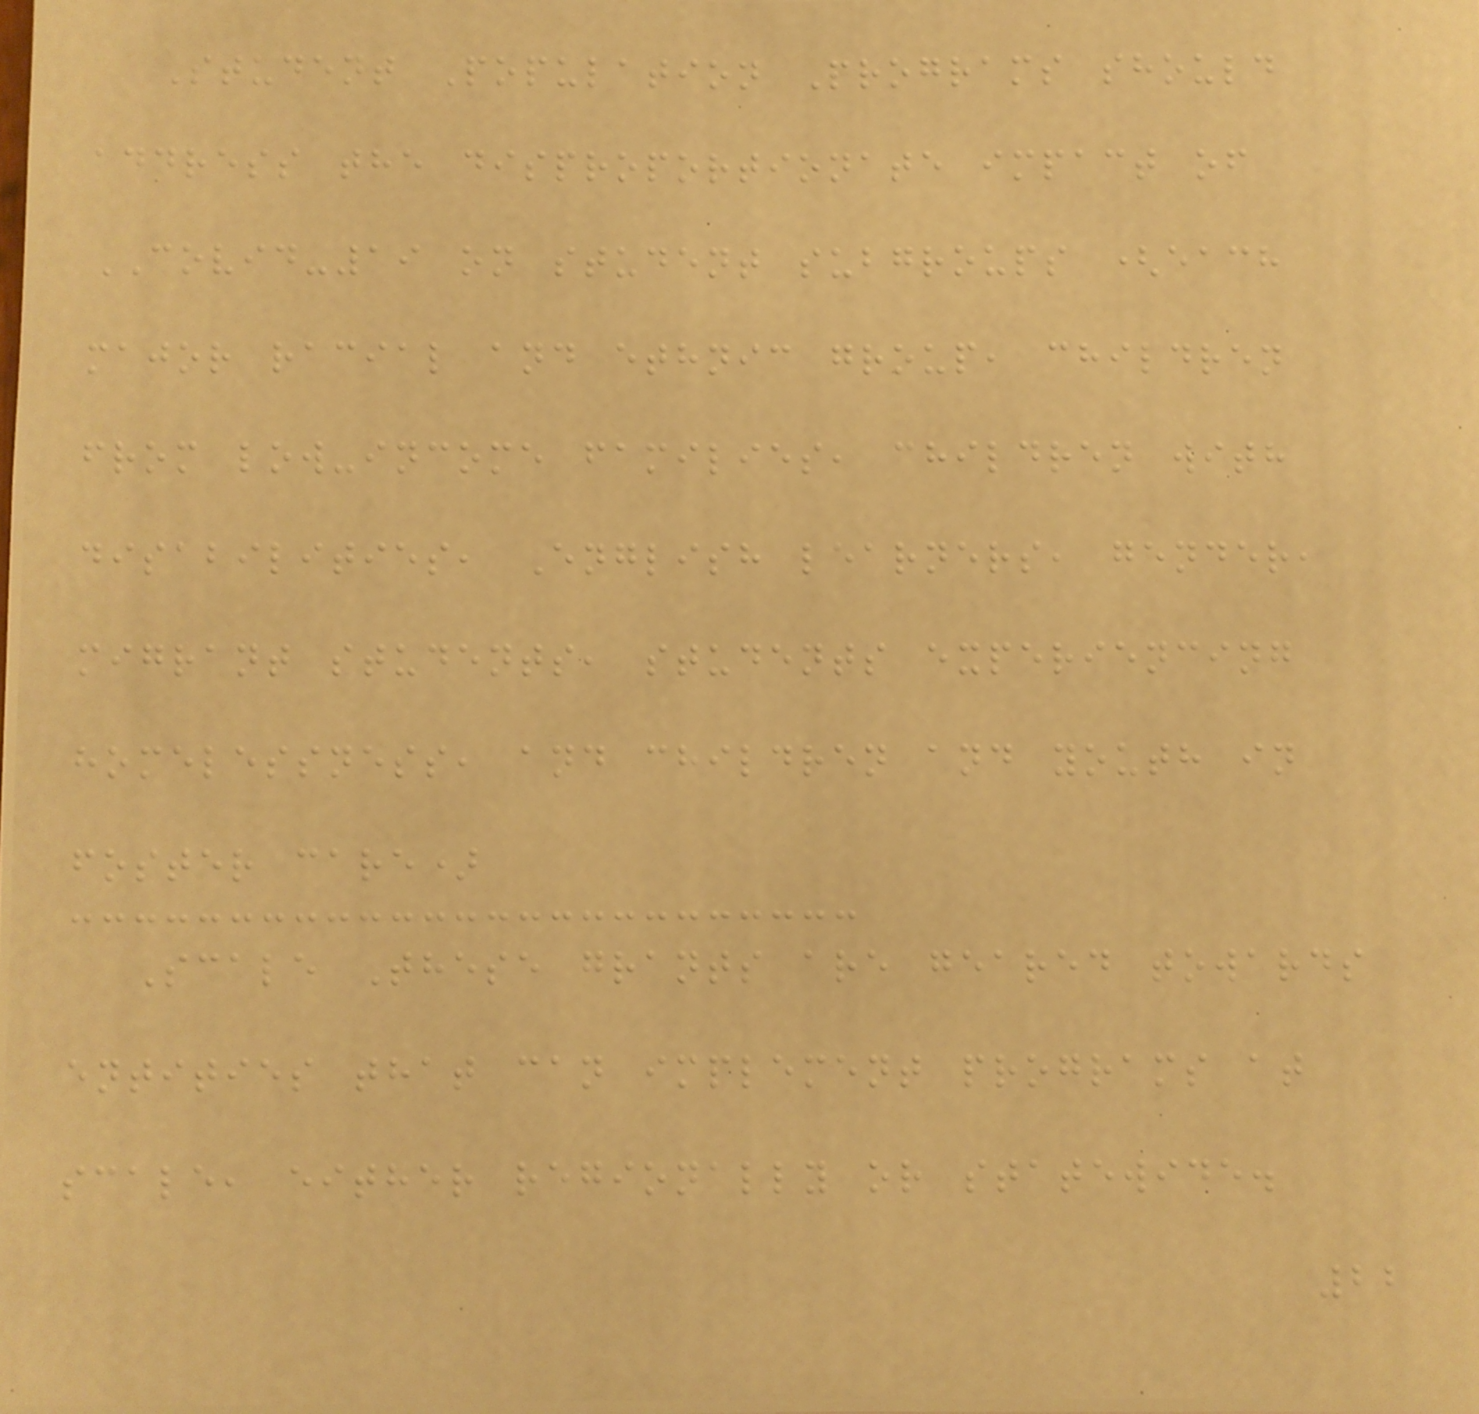Student Population Programs should
address the disproportionate impact of
COVID-19 on student subgroups (each
major racial and ethnic group, children
from low-income families, children with
disabilities, English learners, gender,
migrant students, students experiencing
homelessness, and children and youth in
foster care)
Scale These grants are geared towards
entities that can implement programs at
scale, either regionally or statewide.
22
